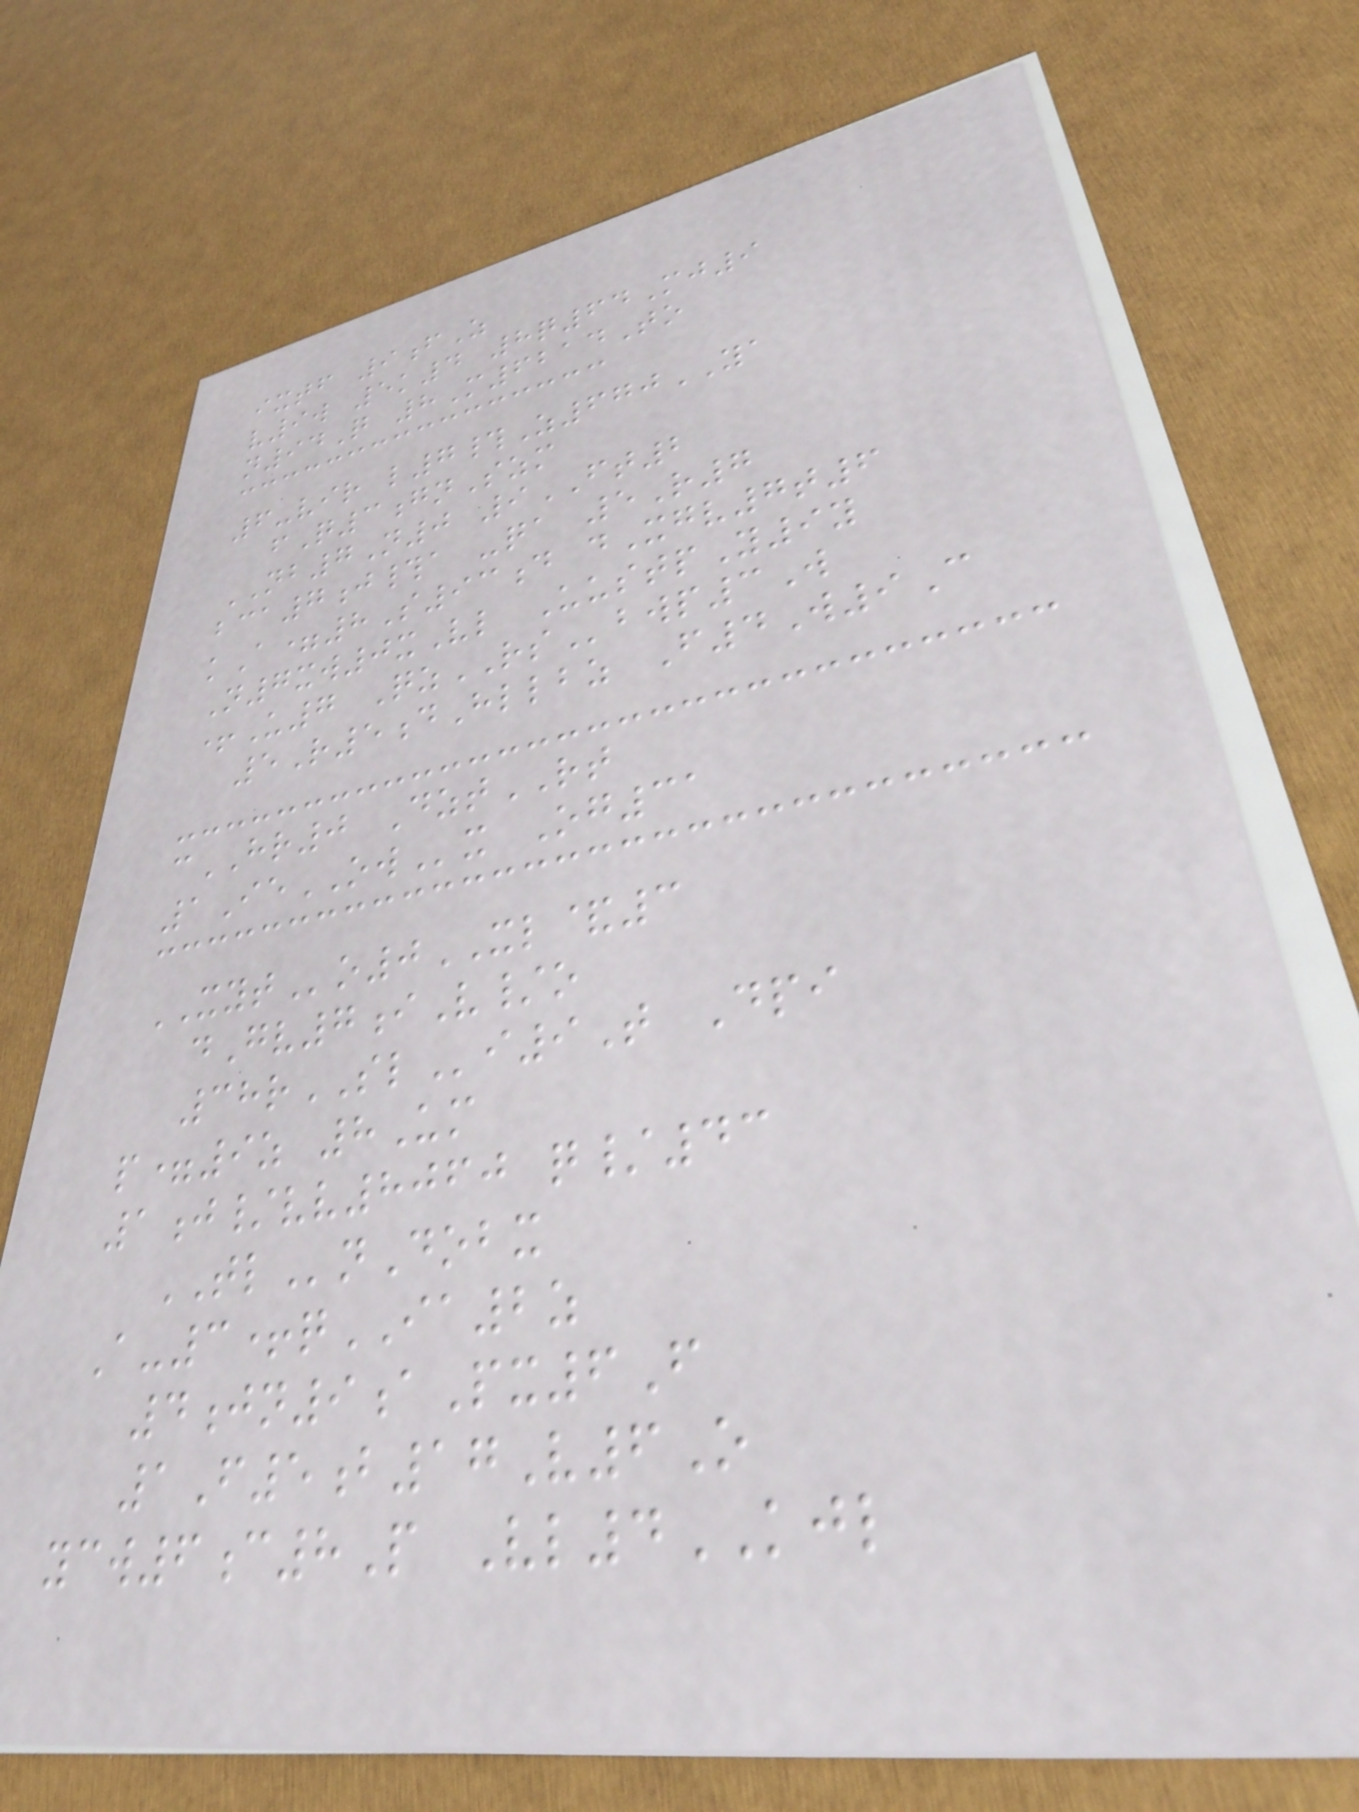ixtf 9fZ
v9w 5k4 8q64Mj9
n94Q 8M6214To
6-vir l7#Z670YA
fQ3gnSzm
NB7N0 9FT2
bca7j#a -qa 5R7
kA=8S93d dXgv7t6
N7xw0xVl UustpY9y
+U7 QzRSbwp3W
5R5dHllbz F4W9C
cHR0 DztRT
1IeOWx Og31
XYTo0XL&3
dGv7iV/o
38rSLi9T Dpi
p=9z 8Um
1j/vv8060 q/43
TLnDobx
A-3+qIA2z
4jn9aPx6F
1F5b17V6O
ycw6c8P Vl4KJL
